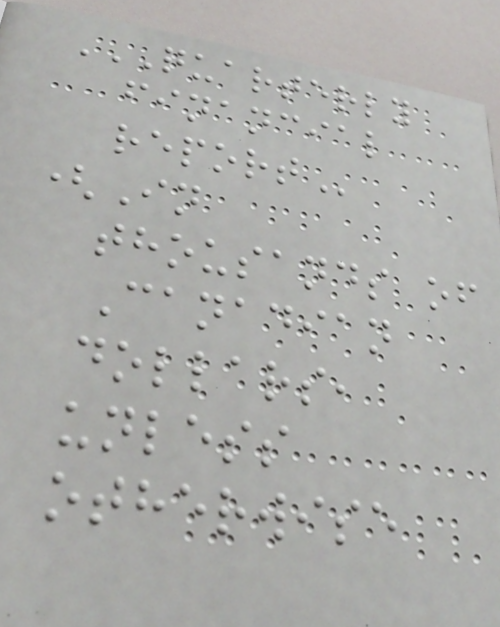QUARTERLY
FINANCIAL
REPORT
(In
thousands of
Canadian
dollars,
unless
otherwise
